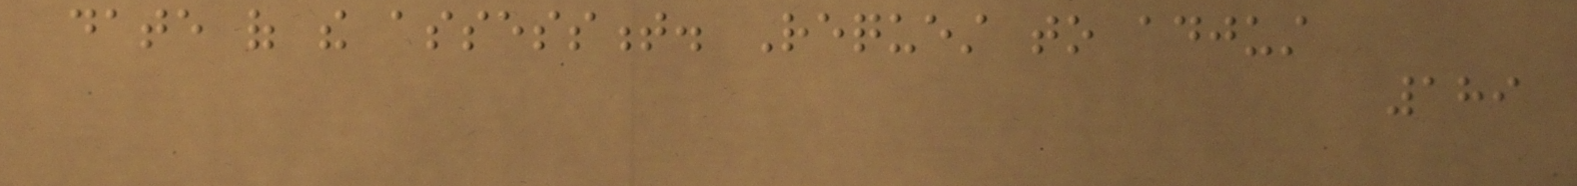date of the assessment. Request to adjust
189
